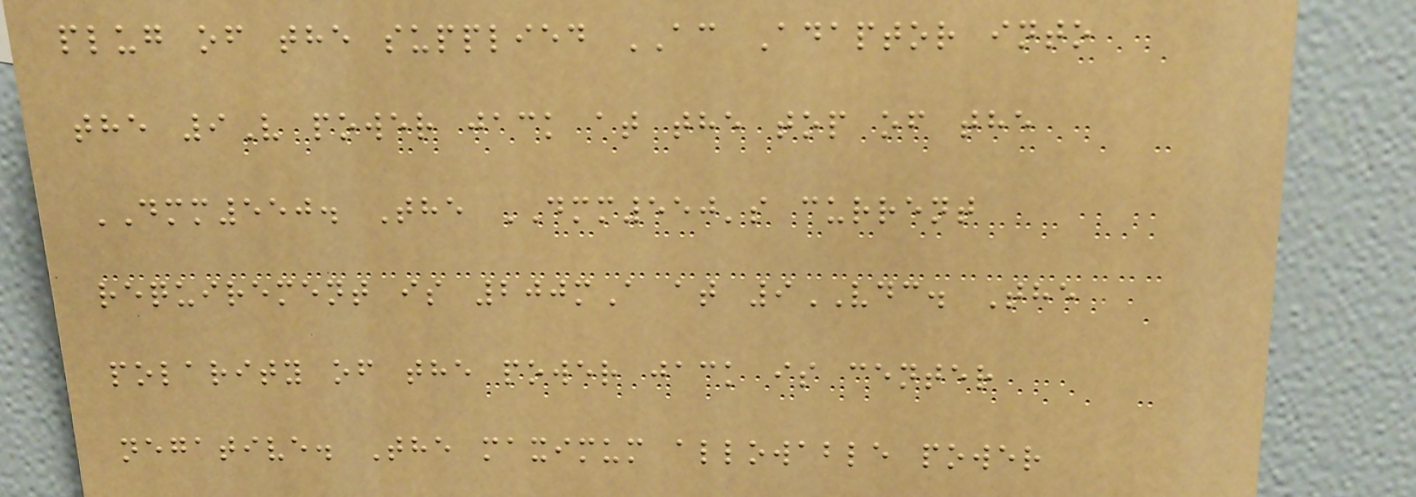plug of the supplied AC Adaptor into
the 9V power jack at the top of the
DMM550. The DMM550's current
requirement is 200mA at 9VDC. The
polarity of the power jack is center
negative. The maximum allowable power
